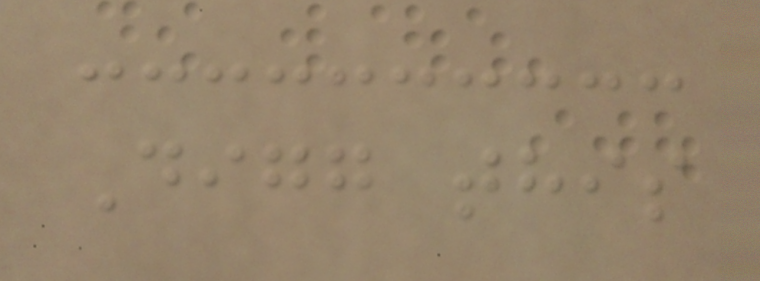Digg this
